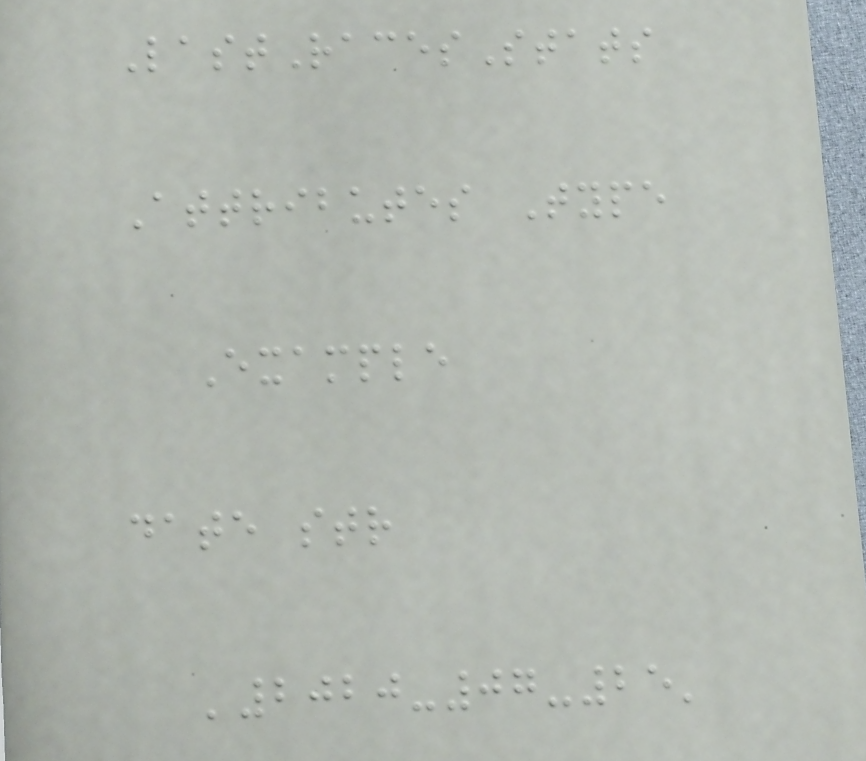LastRacesStats
Attributes Type
Example
date str
'2020-07-25'
